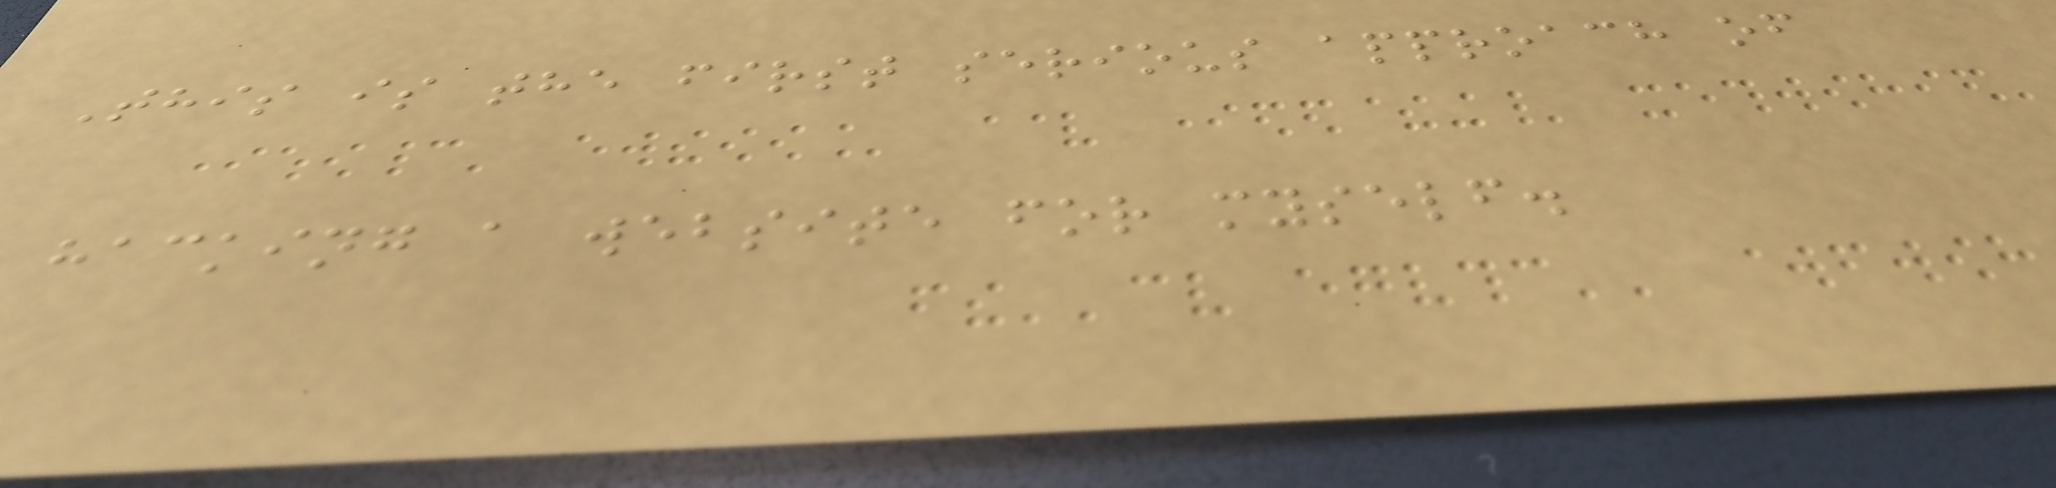This is the first serious approach of
hacking a website for myself.
